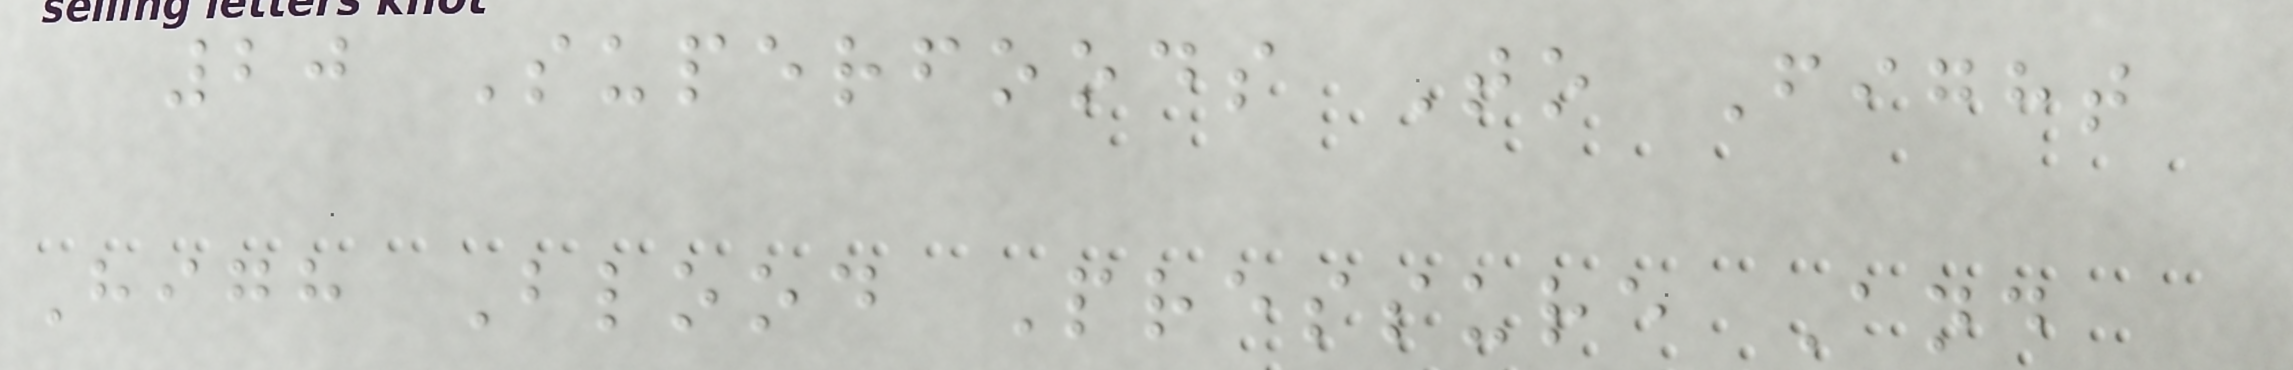20 Superfoods To Fight
High Blood Pressure And
